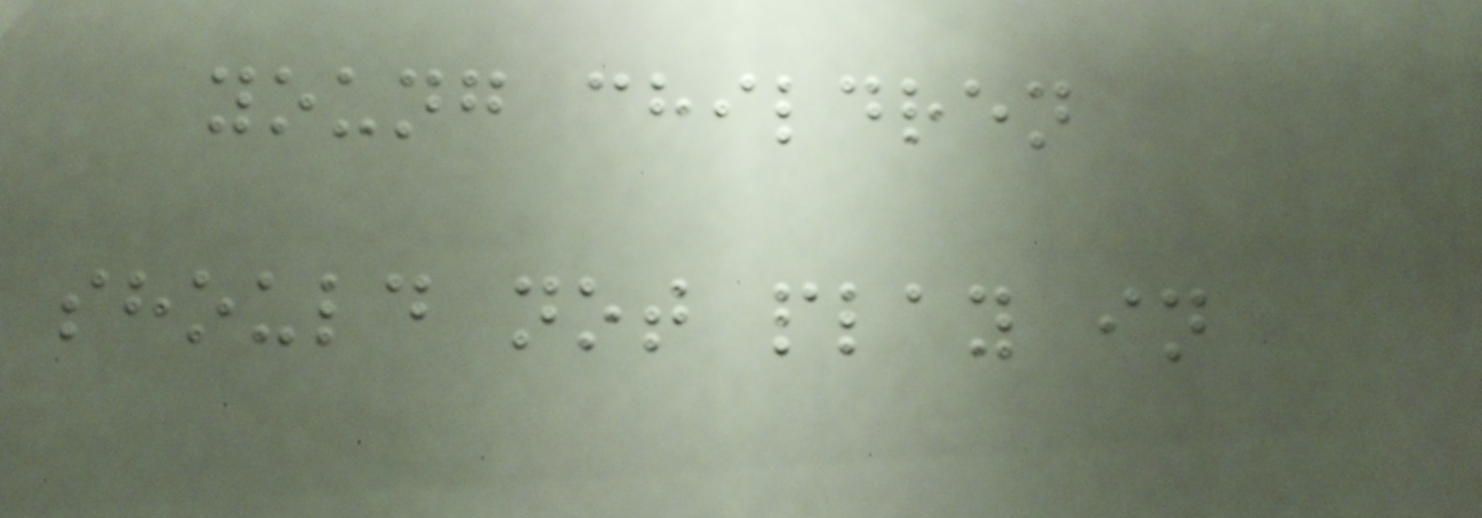young children
should not play in
